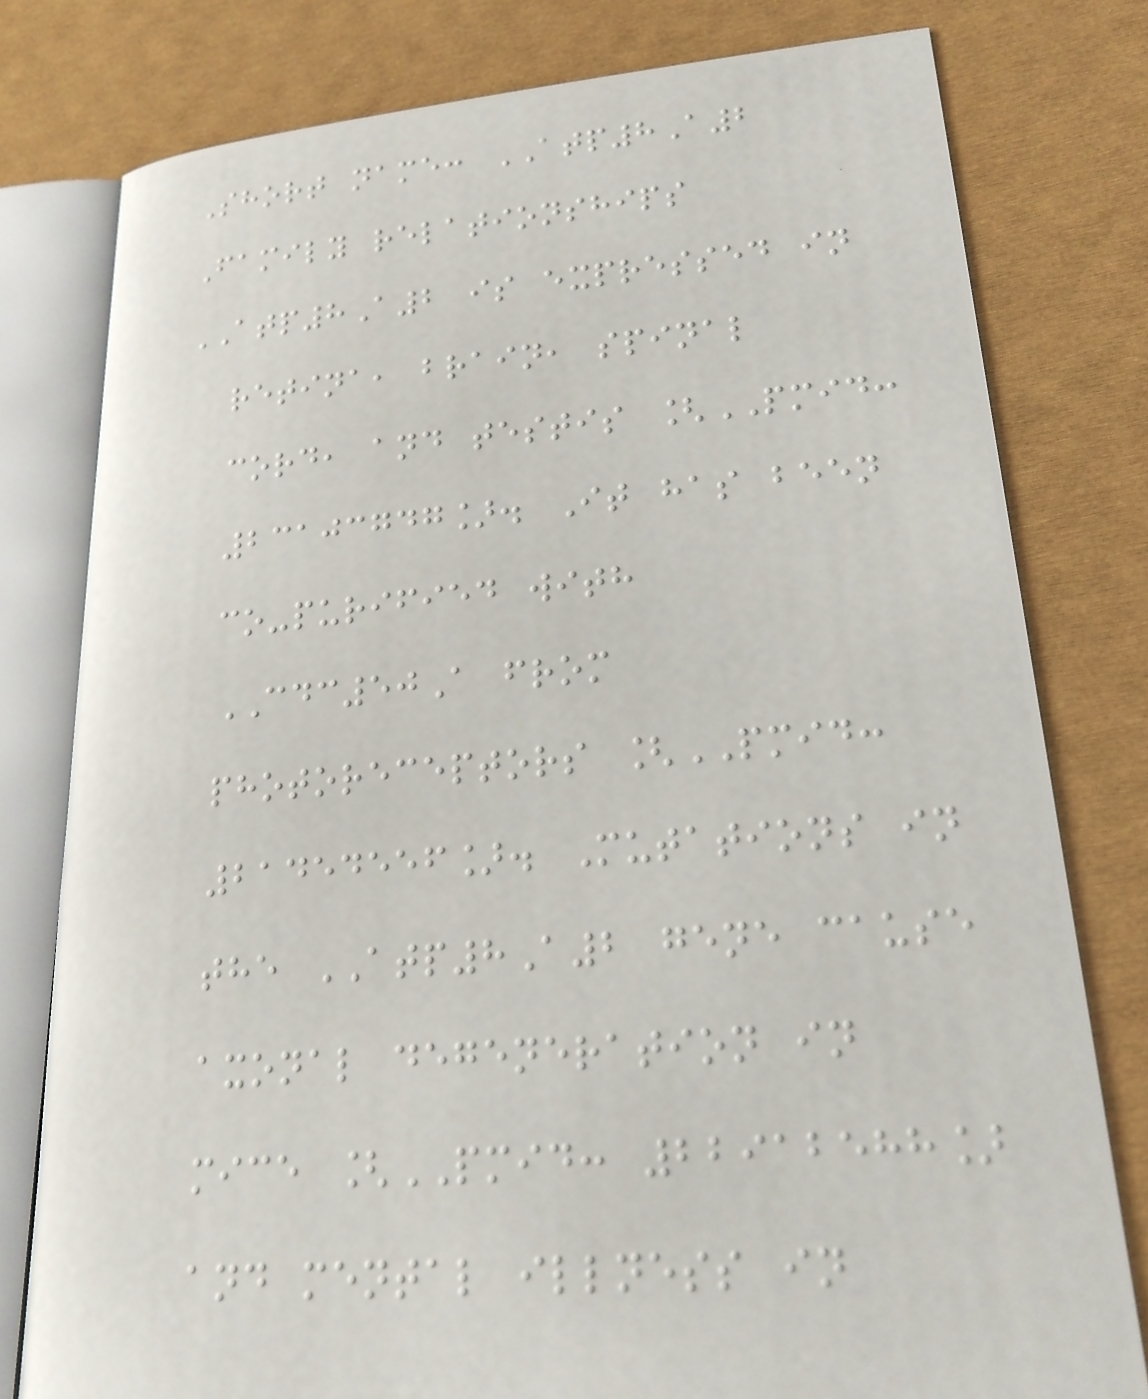Short name: ATP8A2
Family relationships
ATP8A2 is expressed in
retina, brain, spinal
cord, and testis [PMID:
23103747]. It has been
co-purified with
CDC50A from
photoreceptors [PMID:
21454556]. Mutations in
the ATP8A2 gene cause
axonal degeneration in
mice [PMID: 22912588]
and mental illness in
